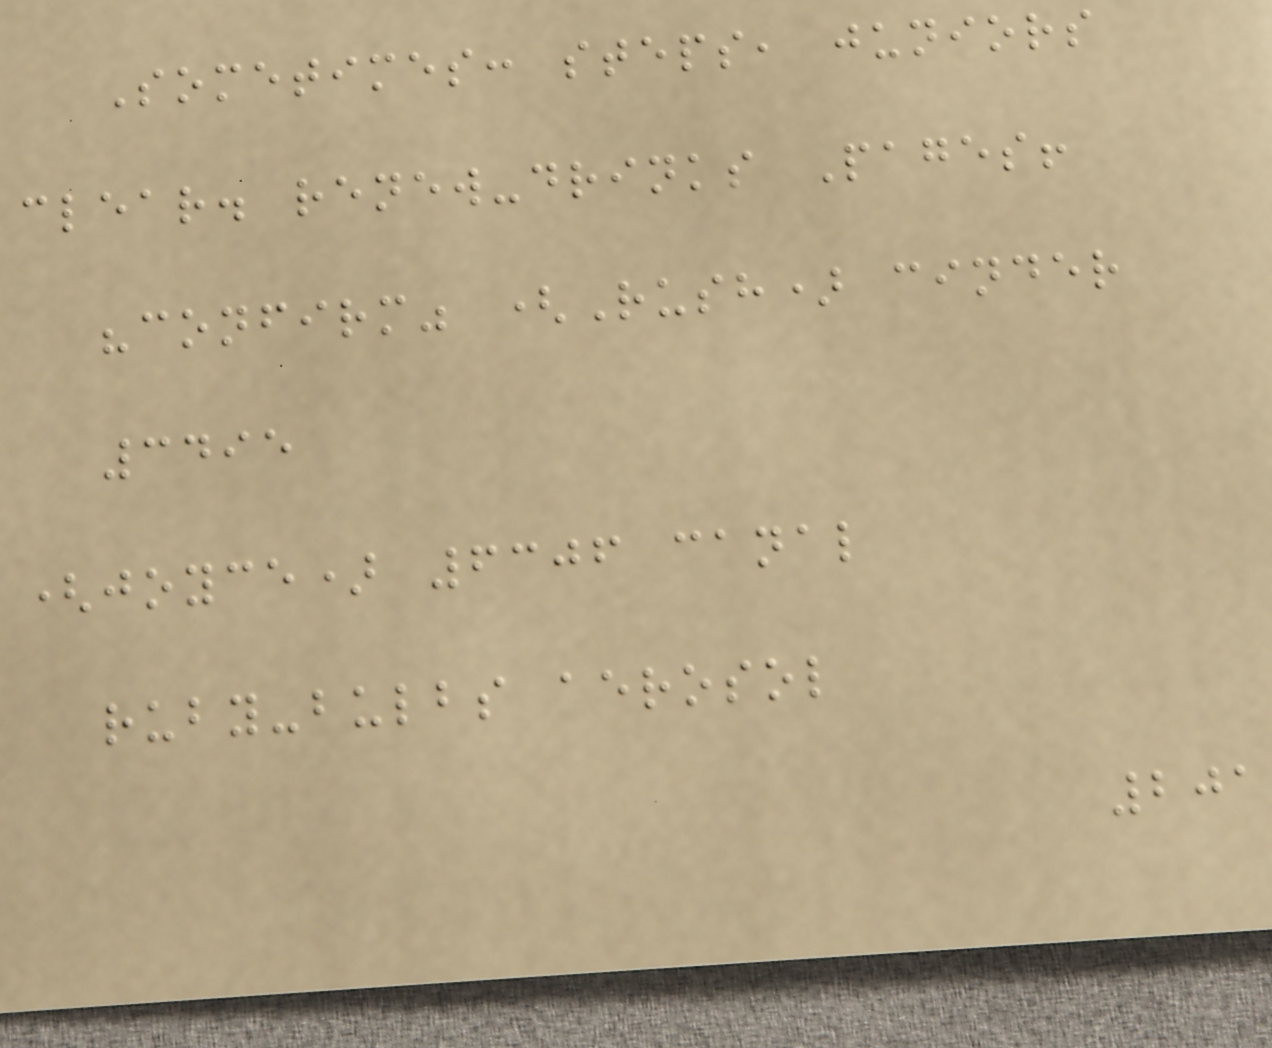Sometimes: steps, juniors
clear. renew-drinks Pages!
"confirm" (Rush) cinder
3495
(joyce) 6306 canal
ruby-bulbs aerosol
201
